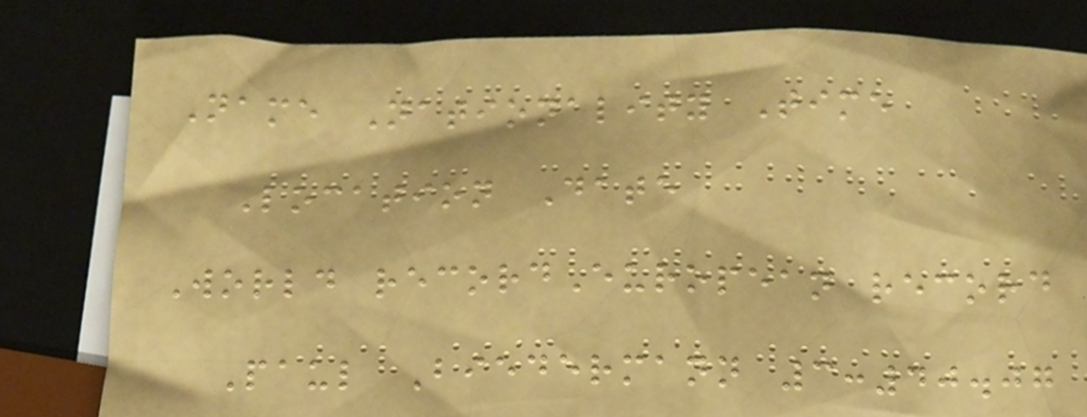Name Nationality Time
Location Date
World recordEuropean record
Paul Biedermann 3:40.07
